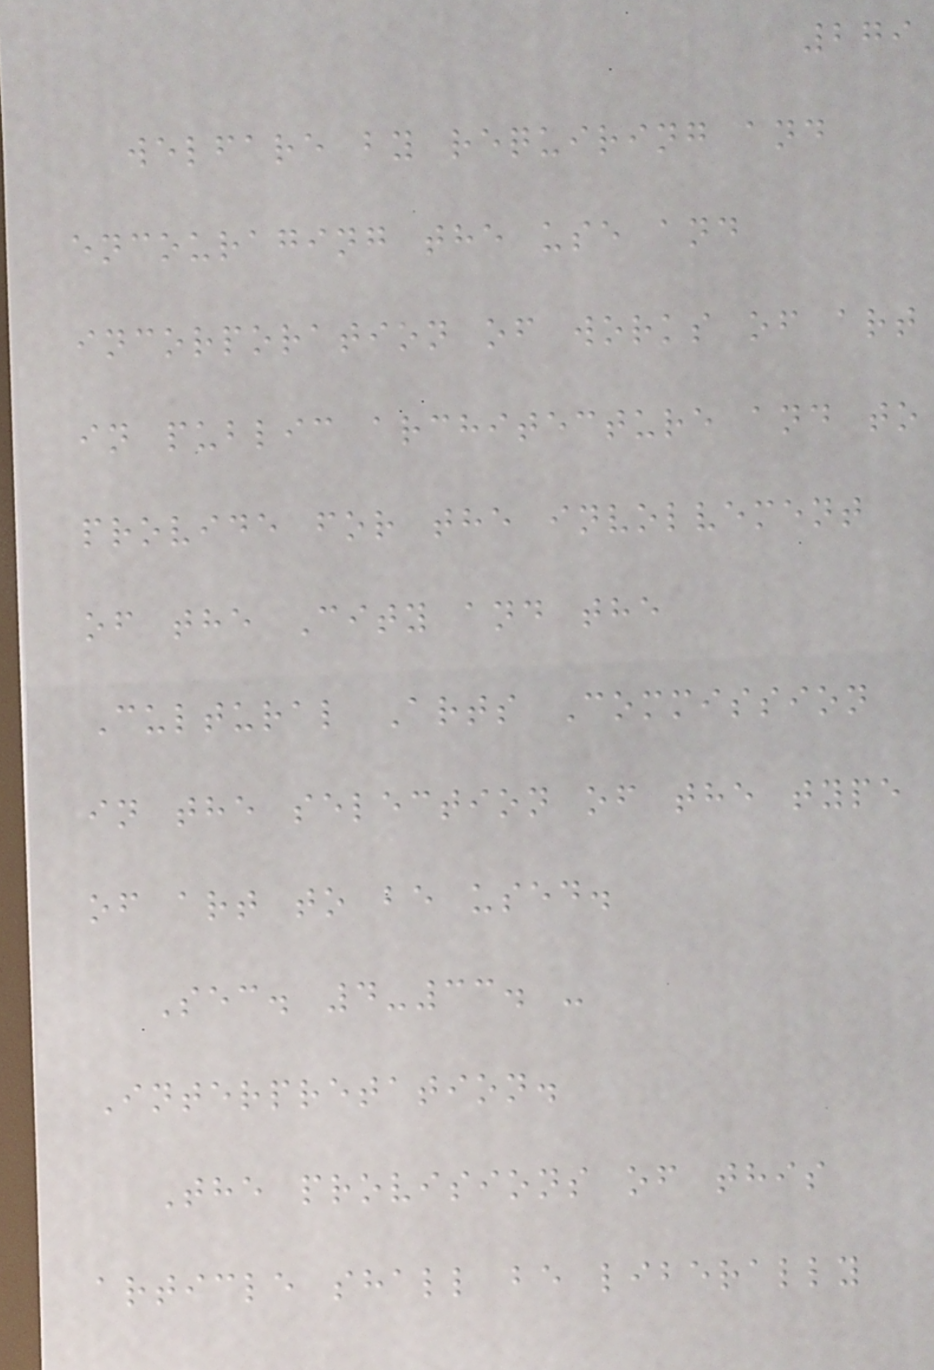279
welfare by requiring and
encouraging the use and
incorporation of works of art
in public architecture and to
provide for the involvement
of the City and the
Cultural Arts Commission
in the selection of the type
of art to be used.
Sec. 4-33. -
Interpretation.
The provisions of this
article shall be liberally
